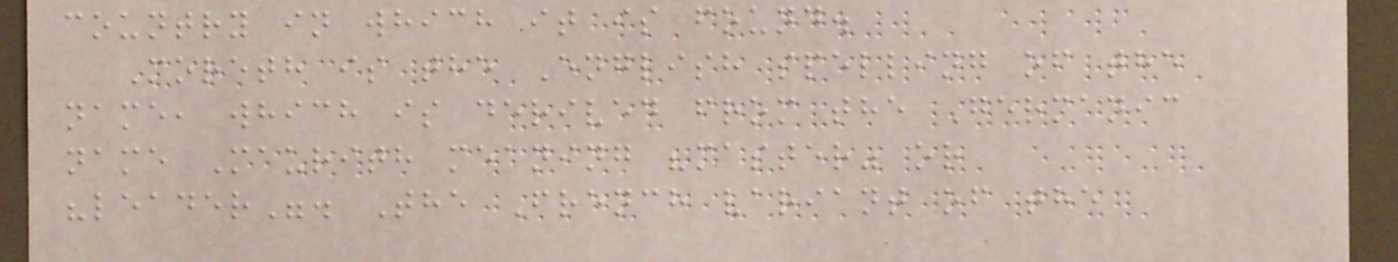country in which it is found.
Moreth is the English spelling of the
name, which is derived from the Germanic
name Maurith meaning "master" or
"leader". The French variant of the
